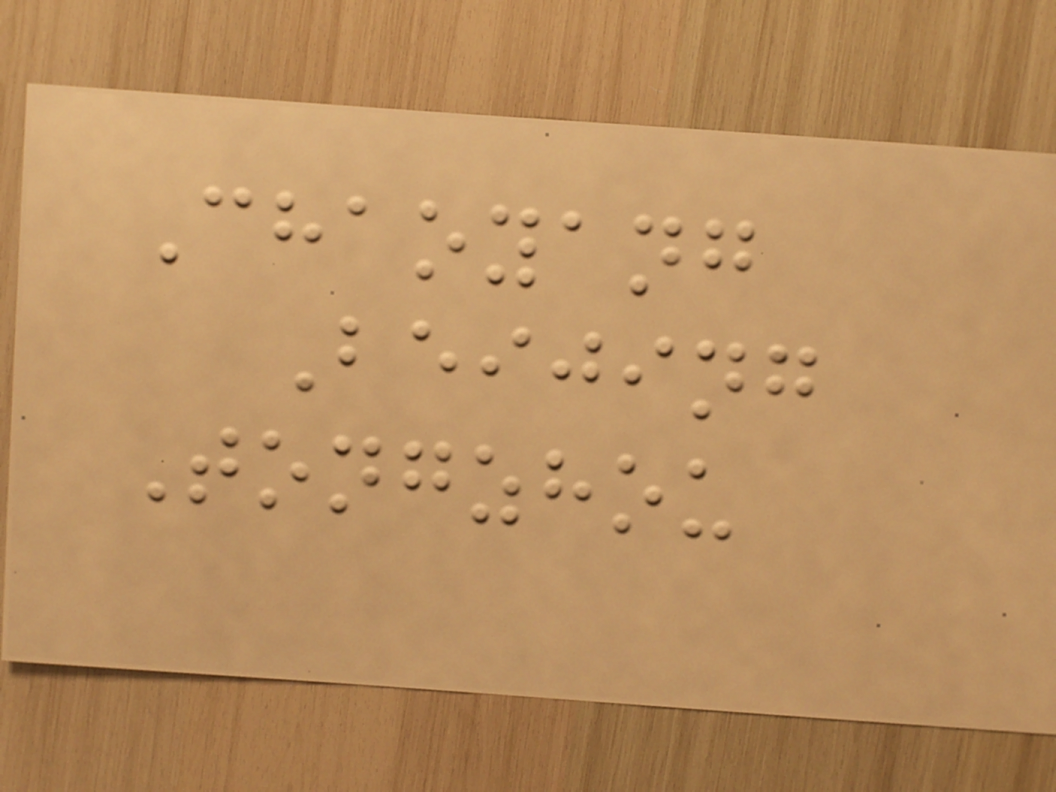Chaoyang
Beijing
Tongzhou
